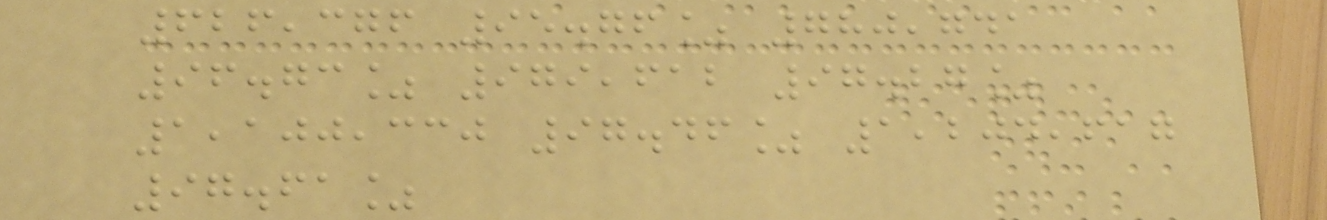626,376 95.76% 780,741
96.73% 979,612 97.27%
1,100,330 97.46% 1,204,617
97.61%
